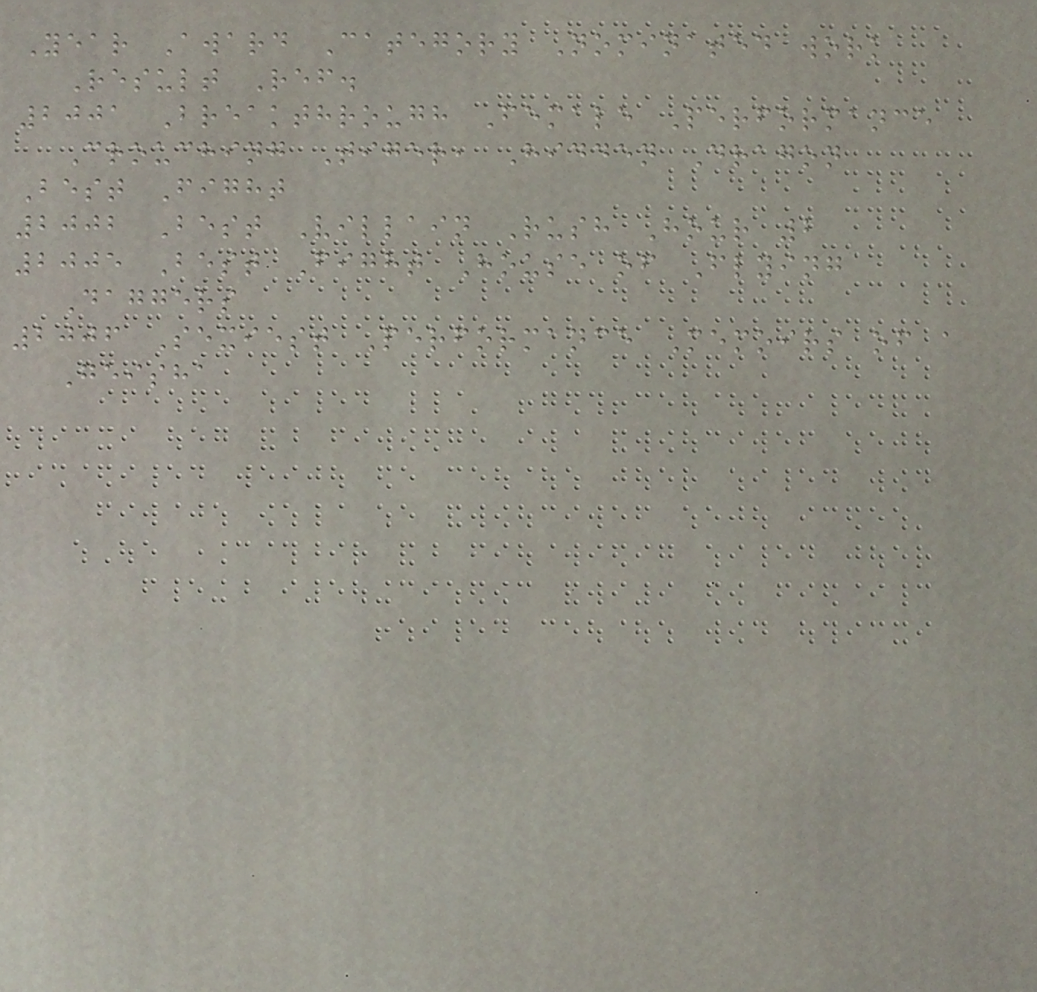Year Award Category Nominated work
Result Ref.
2001 Breakthrough Female Performance
Crouching Tiger, Hidden Dragon
Best Fight
2002 Best Villain Rush Hour 2
2005 Best Fight House of Flying
Daggers
2006 Sexiest Performance Memoirs of a
Geisha
